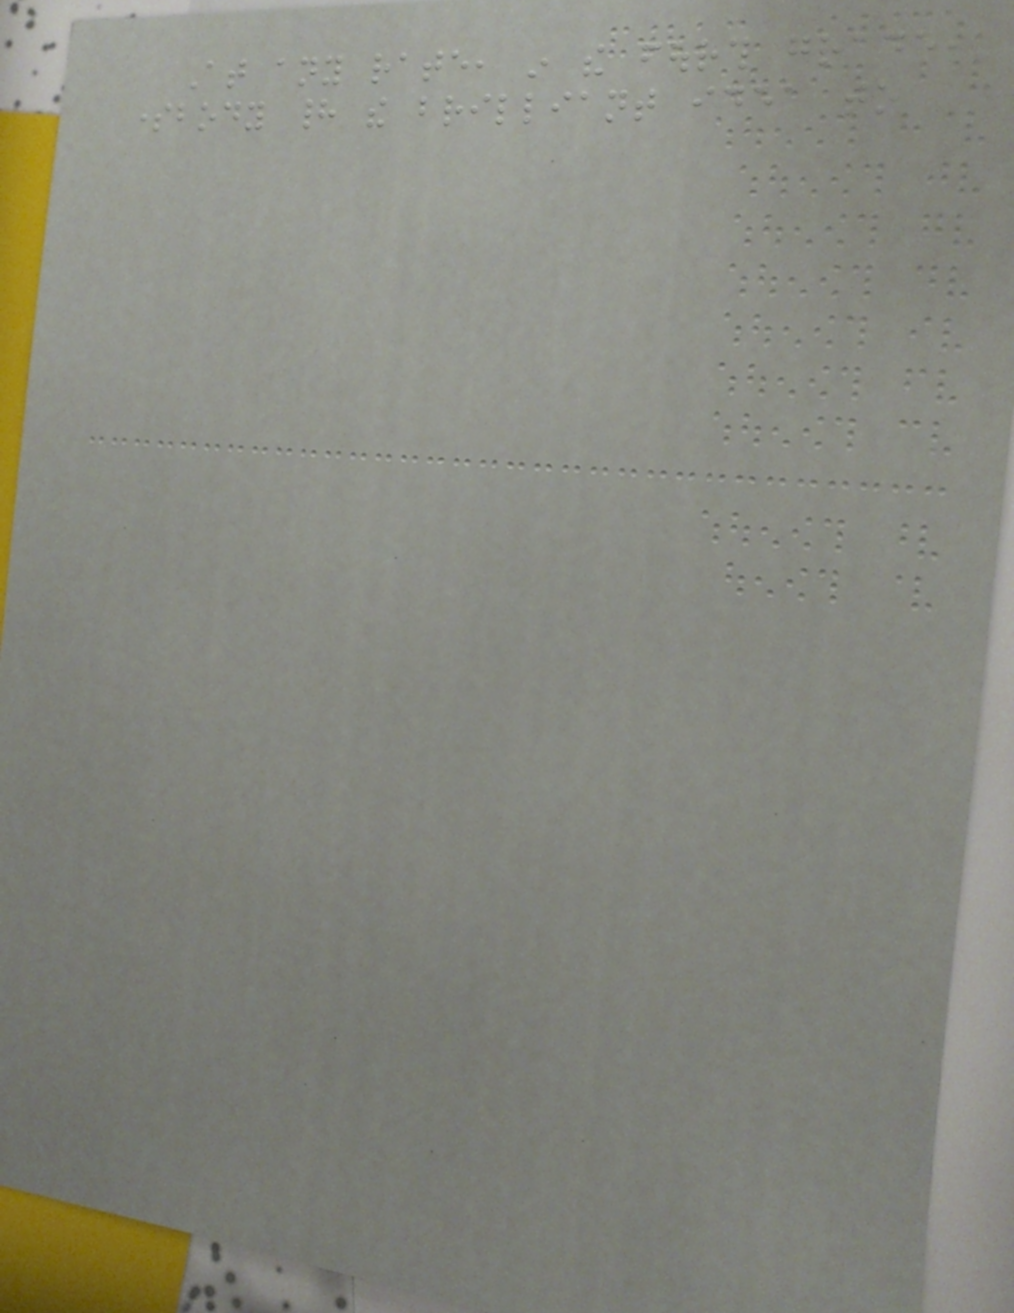At any rate, in the fourth grade,
somebody had the brilliant idea to
